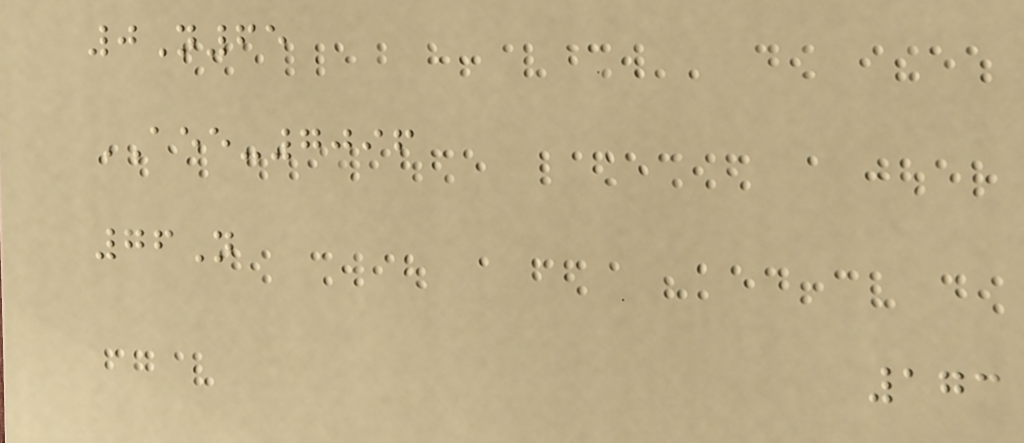0N65
AEE-7096
76N
173
